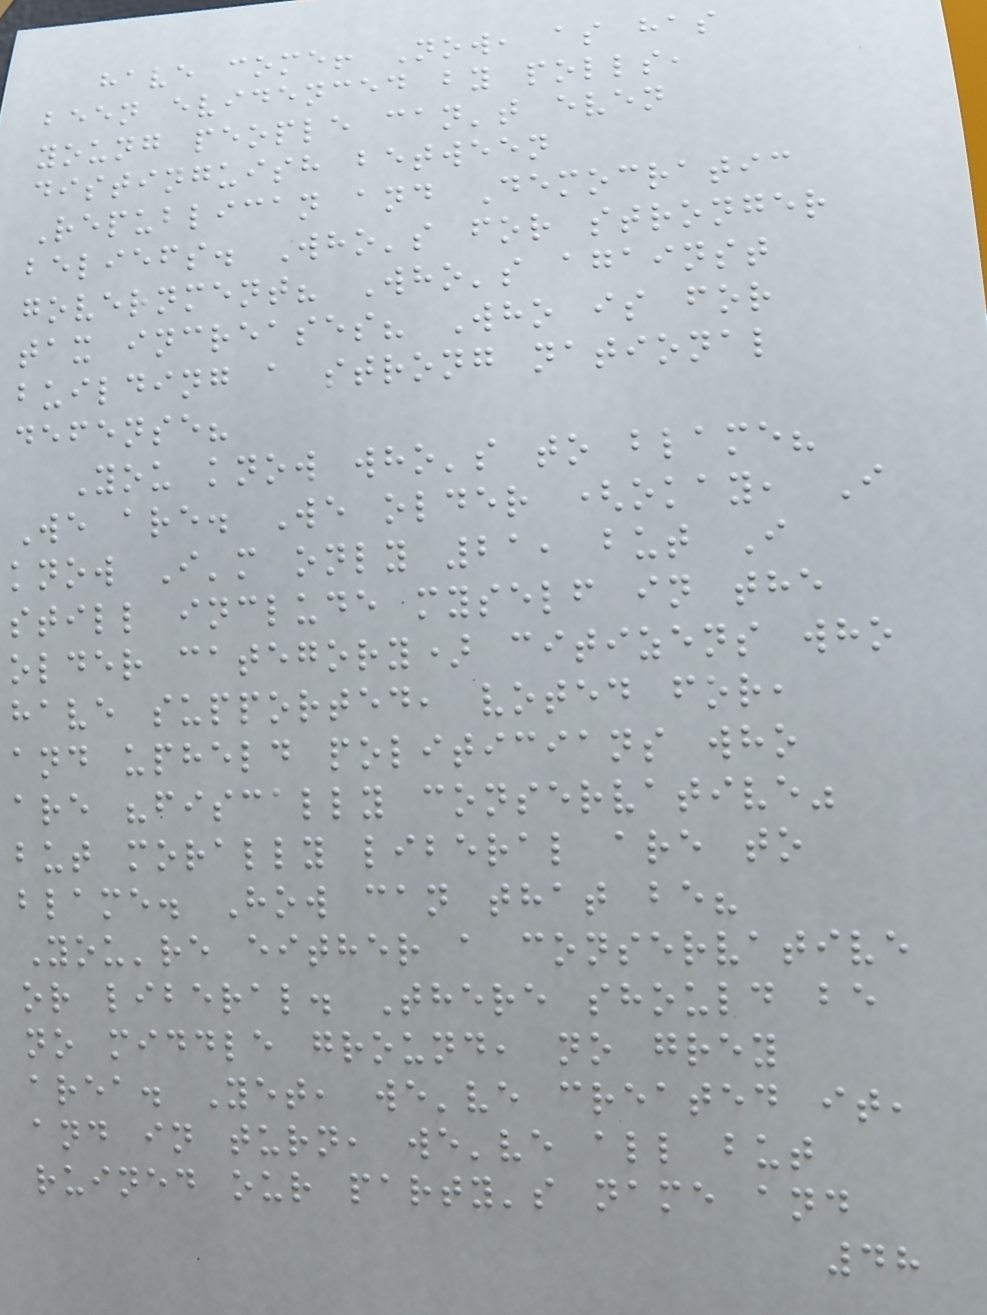have come! Now, as has
been evidenced by polls,
young people can't even
distinguish between
Republican and Democratic
beliefs. Who's for stronger
government? Who's against
tax increases? Who is for
building a strong national
defense?
You know who's to blame?
We are. We older (okay, I
know I'm only 21, but I
still include myself in the
older category) citizens who
have supported, voted for,
and upheld politicians who
are "fiscally conservative"
but morally liberal are to
blame. How can that be?
You're either a conservative
or liberal. There should be
no middle ground, no grey
area. Yet, we've created it,
and in turn, we've all but
ruined our party's name and
48
